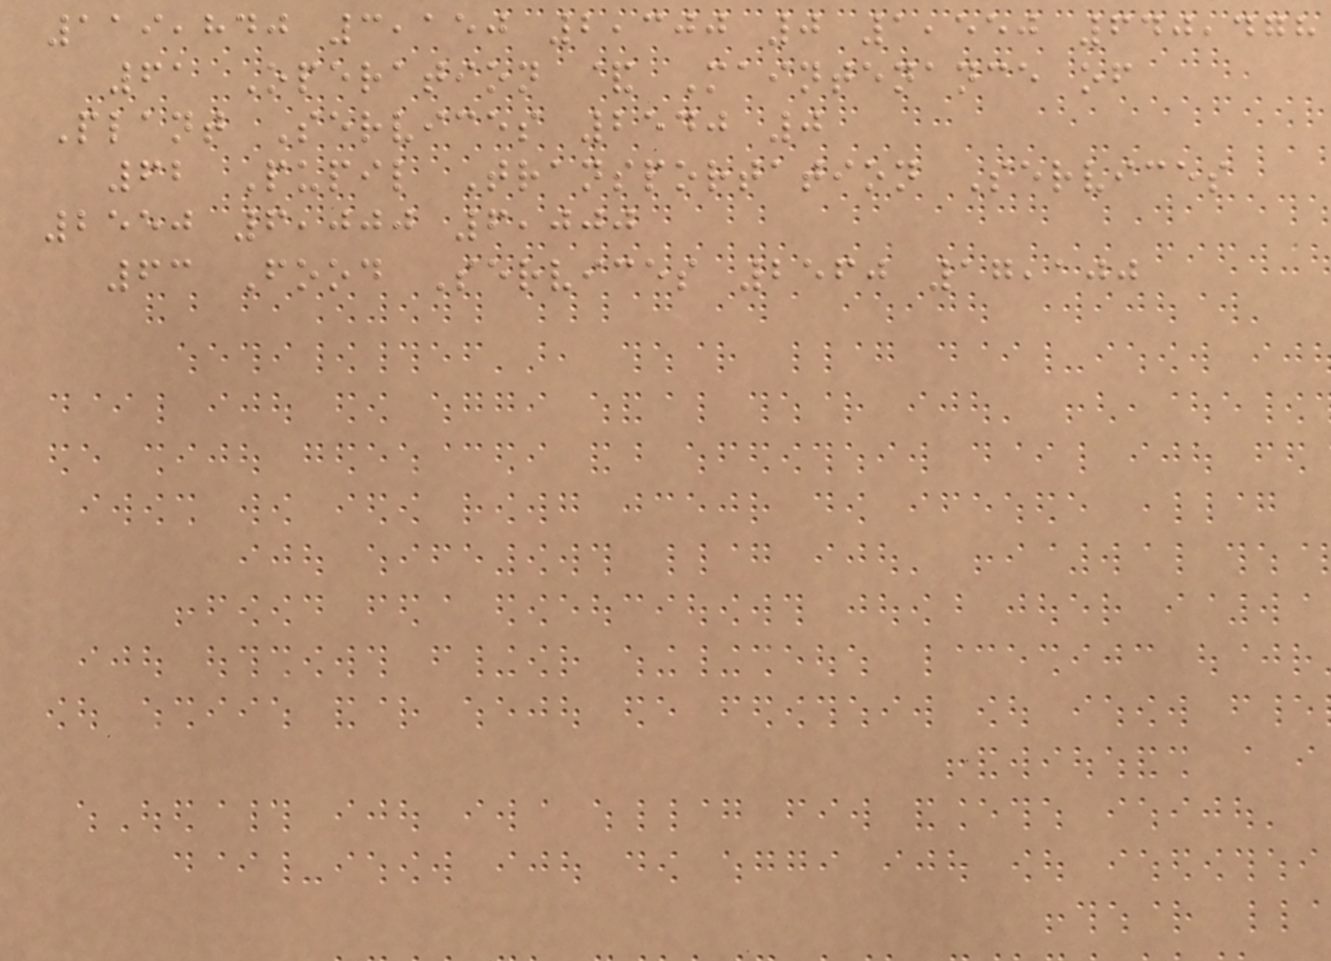119,840 3,150 2,300 0 1,550 640,478
61 Operation & Maintenance of
Plant Services 2540 0
62 Pupil Transportation Services
2550 6,000 6,000
63 Food Services 2560 17,100
